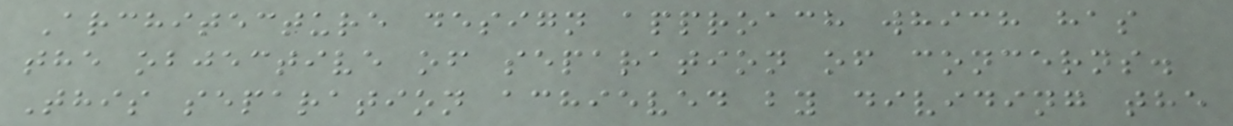Architecture design approach which has
the objective of separation of concerns.
This separation achieved by dividing the
